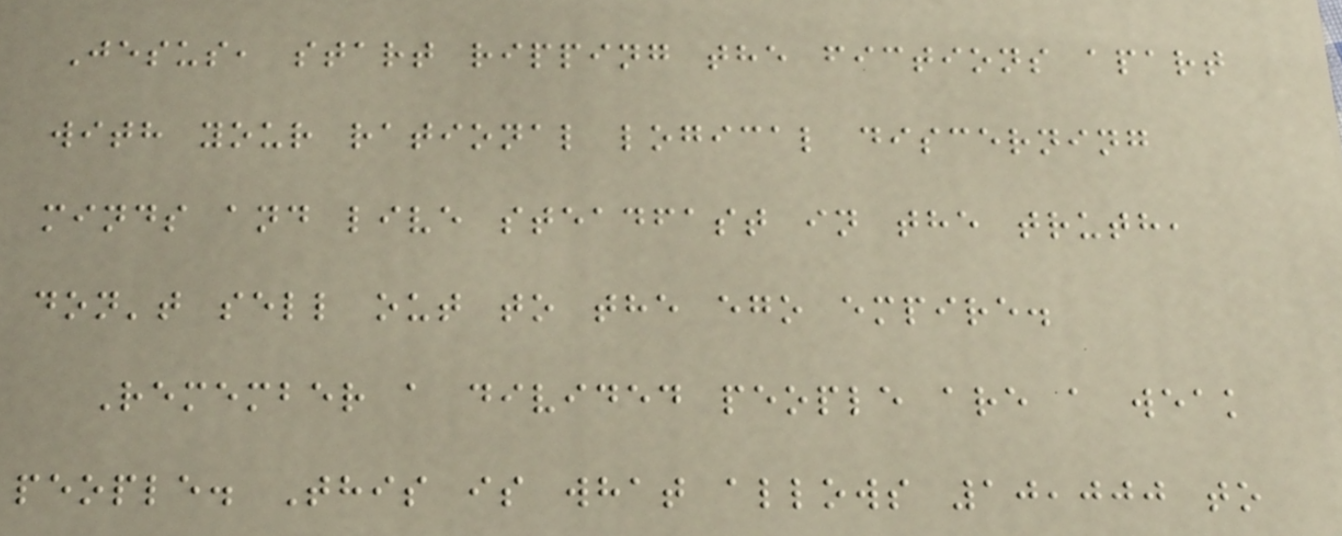Jesus, start ripping the fictions apart
with your rational logical discerning
minds and live steadfast in the truth,
don't sell out to the ego empire.
Remember a divided people are a weak
people. This is what allows 10,000 to
